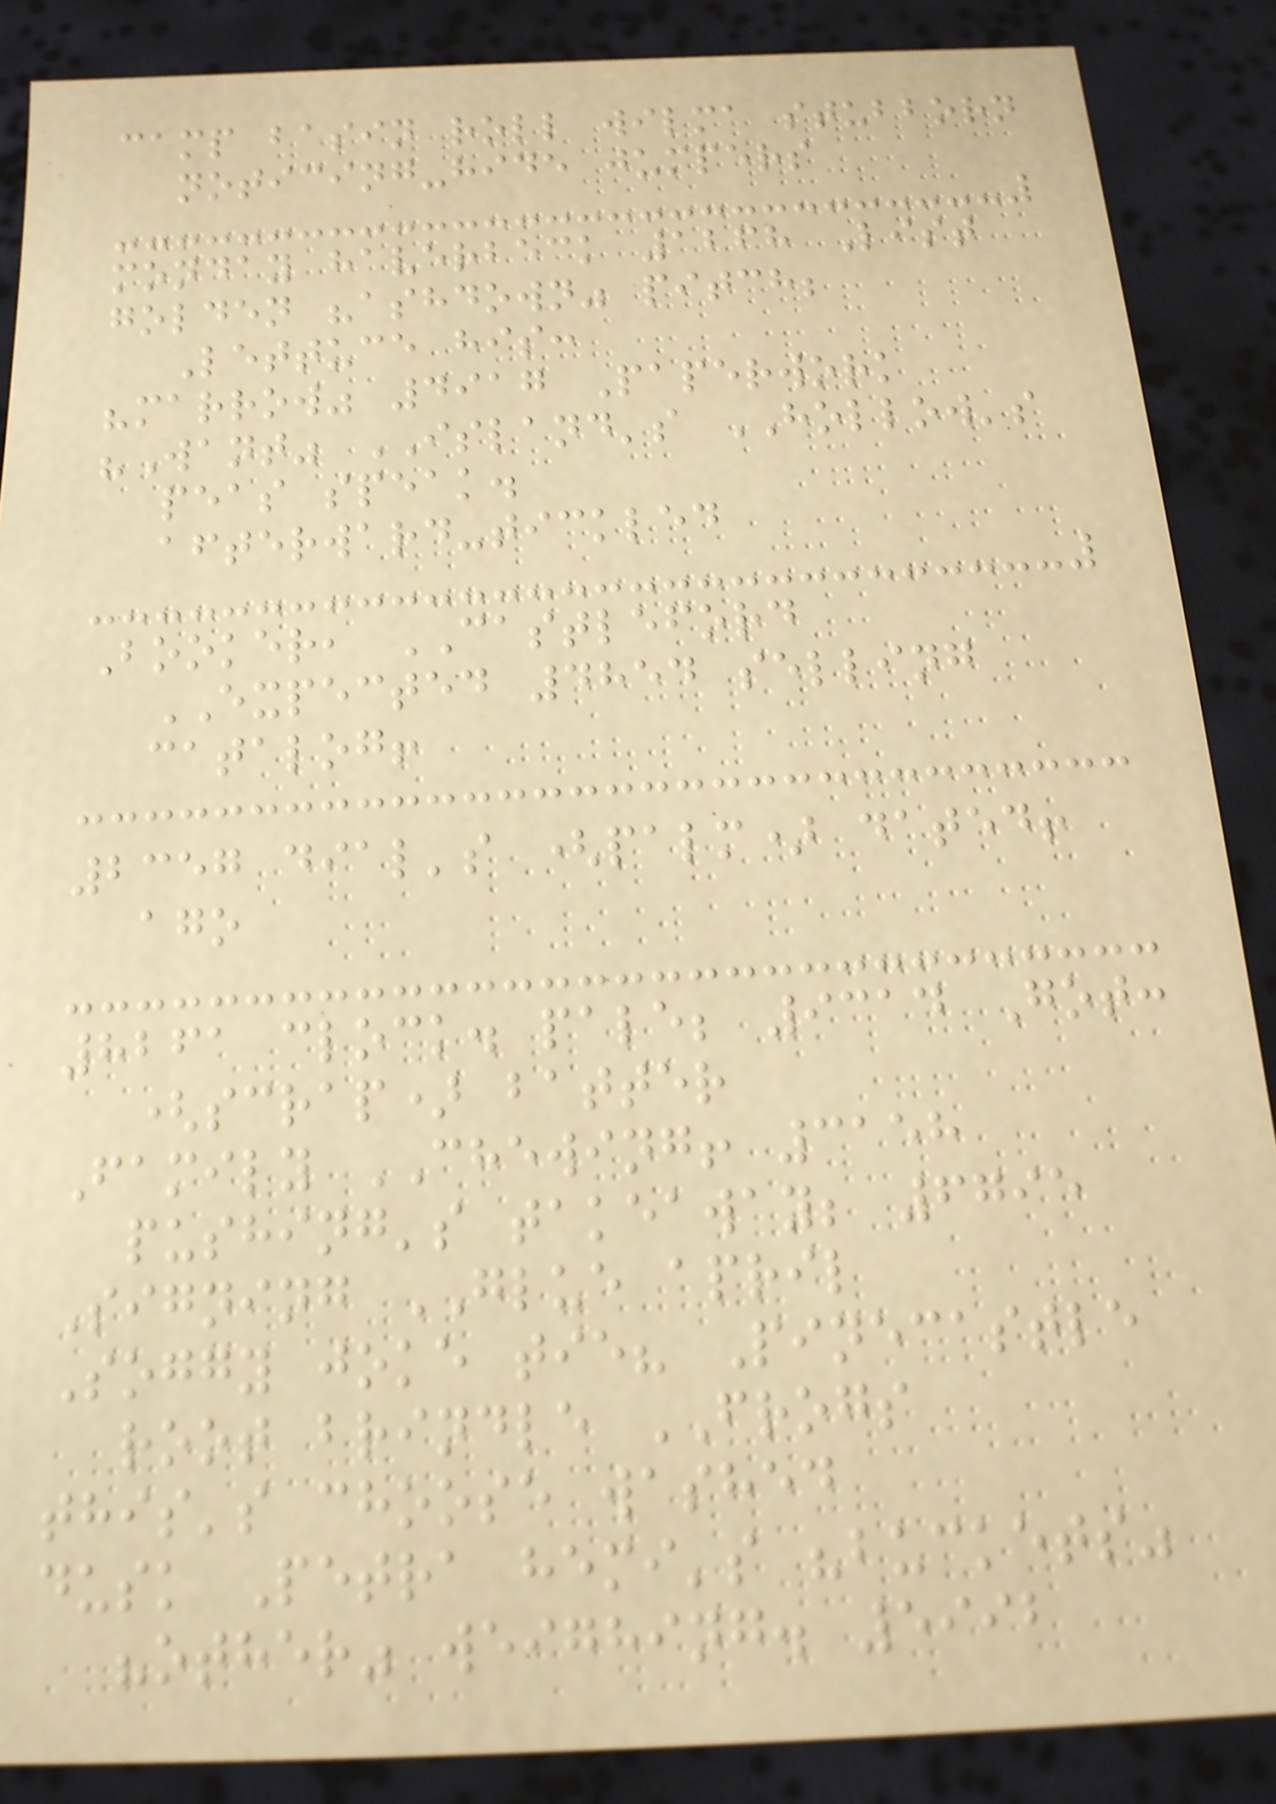camp basin roll wilma stubborn
noticing-hide jumpers
monday haverbeck 1268 List
golden "ashdown" pitch;
Lettuce his:
"marrow" 4917 Paperwork
"Want" ISLAND's HOLLOW's
peas speak.
afterward-tickled
Booker, CASTLEFORD
EXPECTED 4854 selling
catalog!
2357 dial's (palm) dated!
ago
8261 clock. pale; 9314 Got:
(scrap) batter
Family CHEWING! 3158
pushing's takeaway; 6795
Signing GLUE april
Soggy joke tie? Pinecastle
root brindle FROGS
this's choose washed
dusk Petra hemi's "buckets"
"other" weighing. 5992
